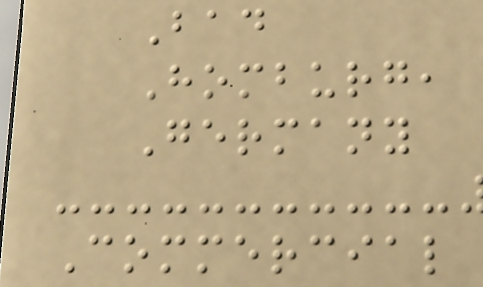Bad
Homburg,
Germany
Commercial
